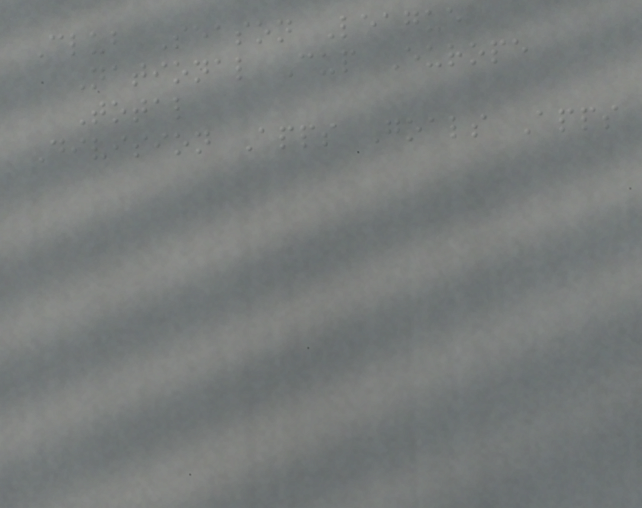Club Season League
National Cup Europe
Total
Division Apps Goals Apps
